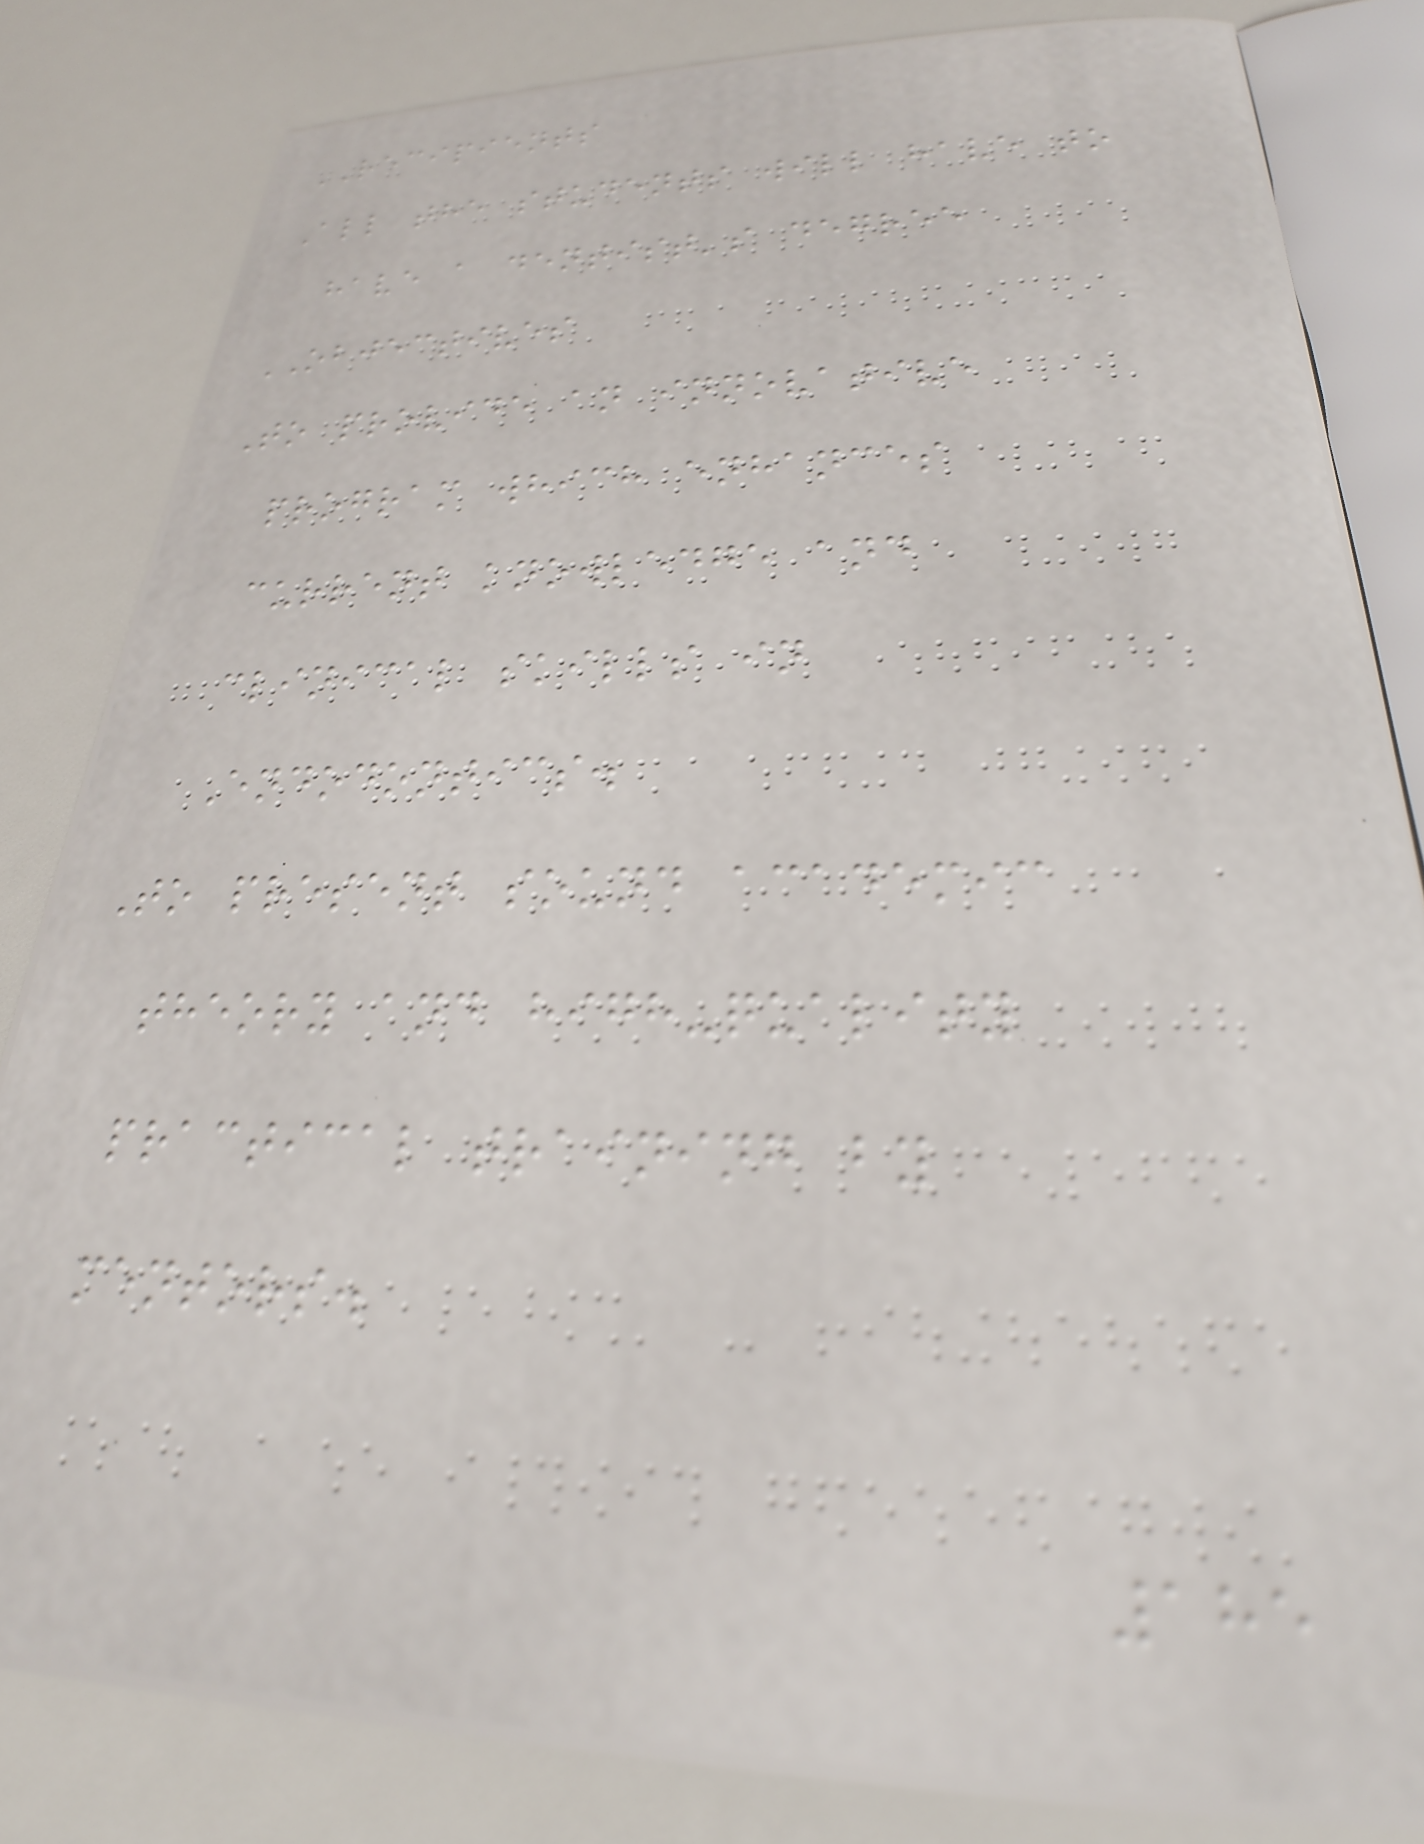RECIPIENTS
All the students will have to
have a dentist's degree
OBJECTIVES
To provide an innovative
program which enhances
current knowledge and
clinical skills in
Endodontics.
To present sound academic
theory and high-quality
practical training by
mentors.
185
